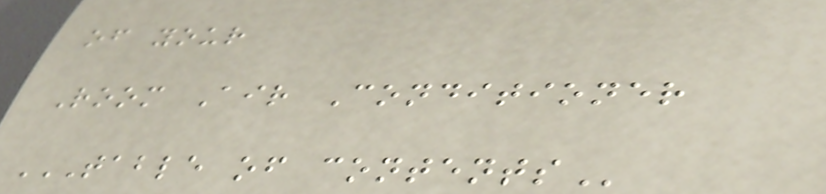of your
Room Air Conditioner
TABLE OF CONTENTS
